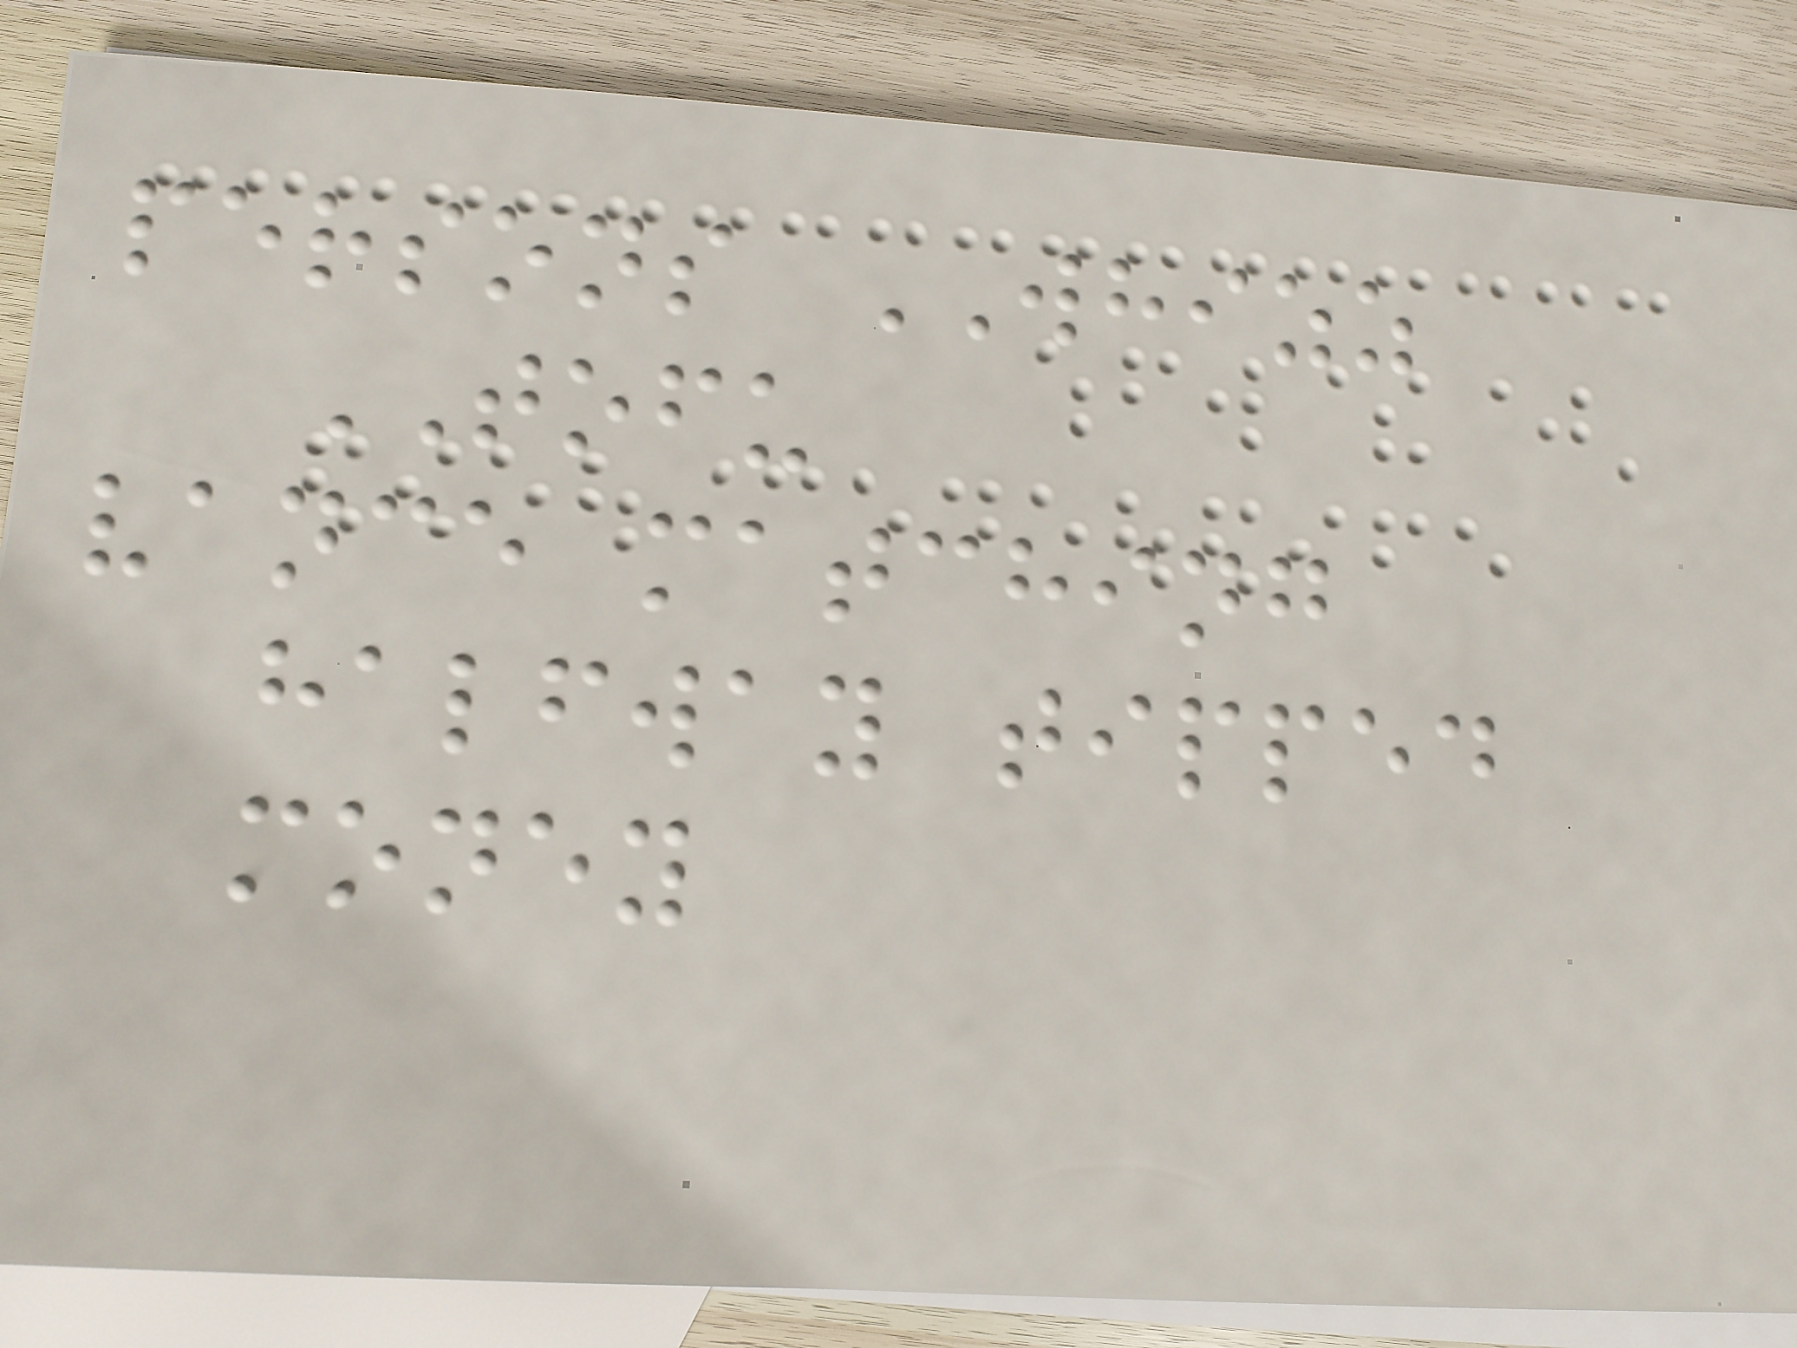persons WHIZZ
TOFU
vance matching
halfway tipped
money
